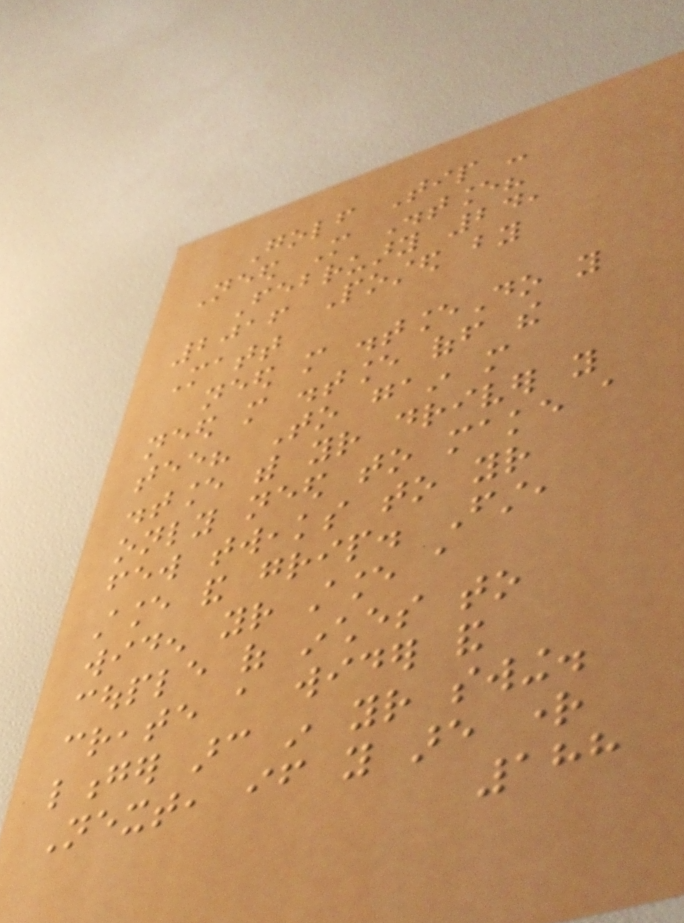Golf Tip -
Need More Distance?
February 24,
2016 Posted by
Matt
need more distanceDo you
need more distance off the
tee? To gain more
distance with your driver you
only need to make a
few tweaks to your
stance and grip. First,
widen your stance a
couple of inches to
create a wider and
longer arc in your swing.
Next, if you are right
188
